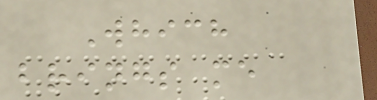Which
brings me
